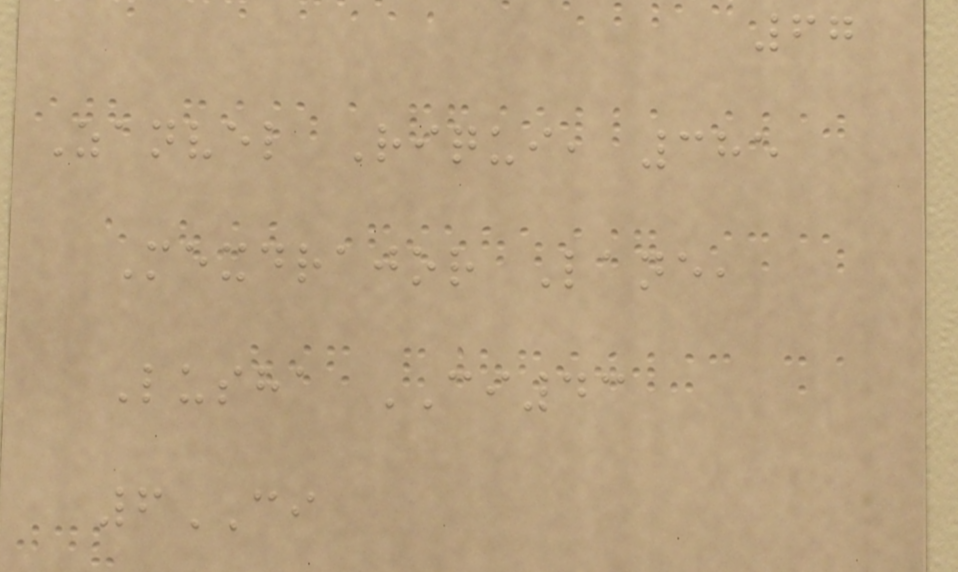67
Zanvel Riqui, 385
Mexdrajor Lane,
Lusha CI43
6CI
